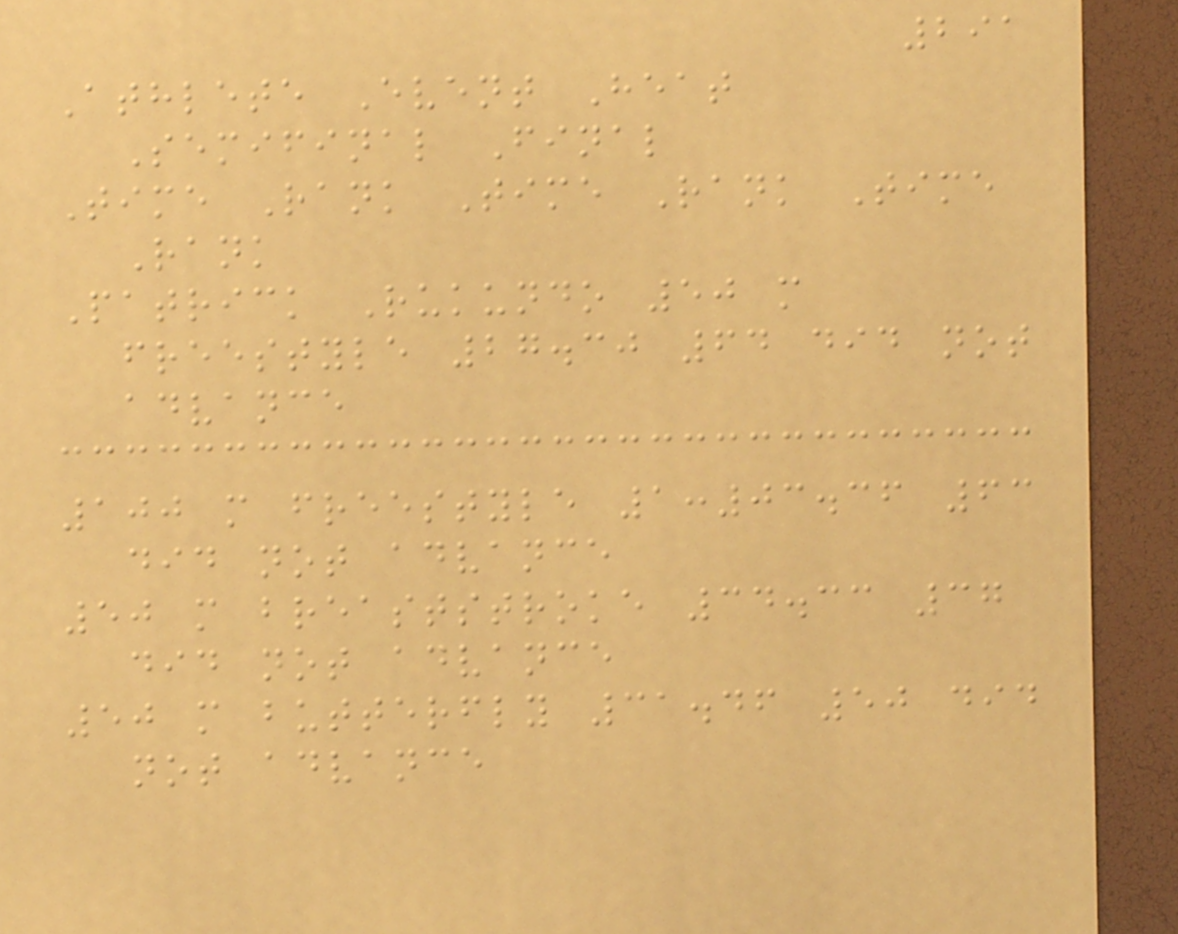291
Athlete Event Heat
Semifinal Final
Time Rank Time Rank Time
Rank
Patrick Rukundo 50 m
freestyle 27.30 64 did not
advance
100 m freestyle 1:03.36 63
did not advance
50 m breaststroke 34.33 37
did not advance
50 m butterfly 31.46 50 did
not advance
